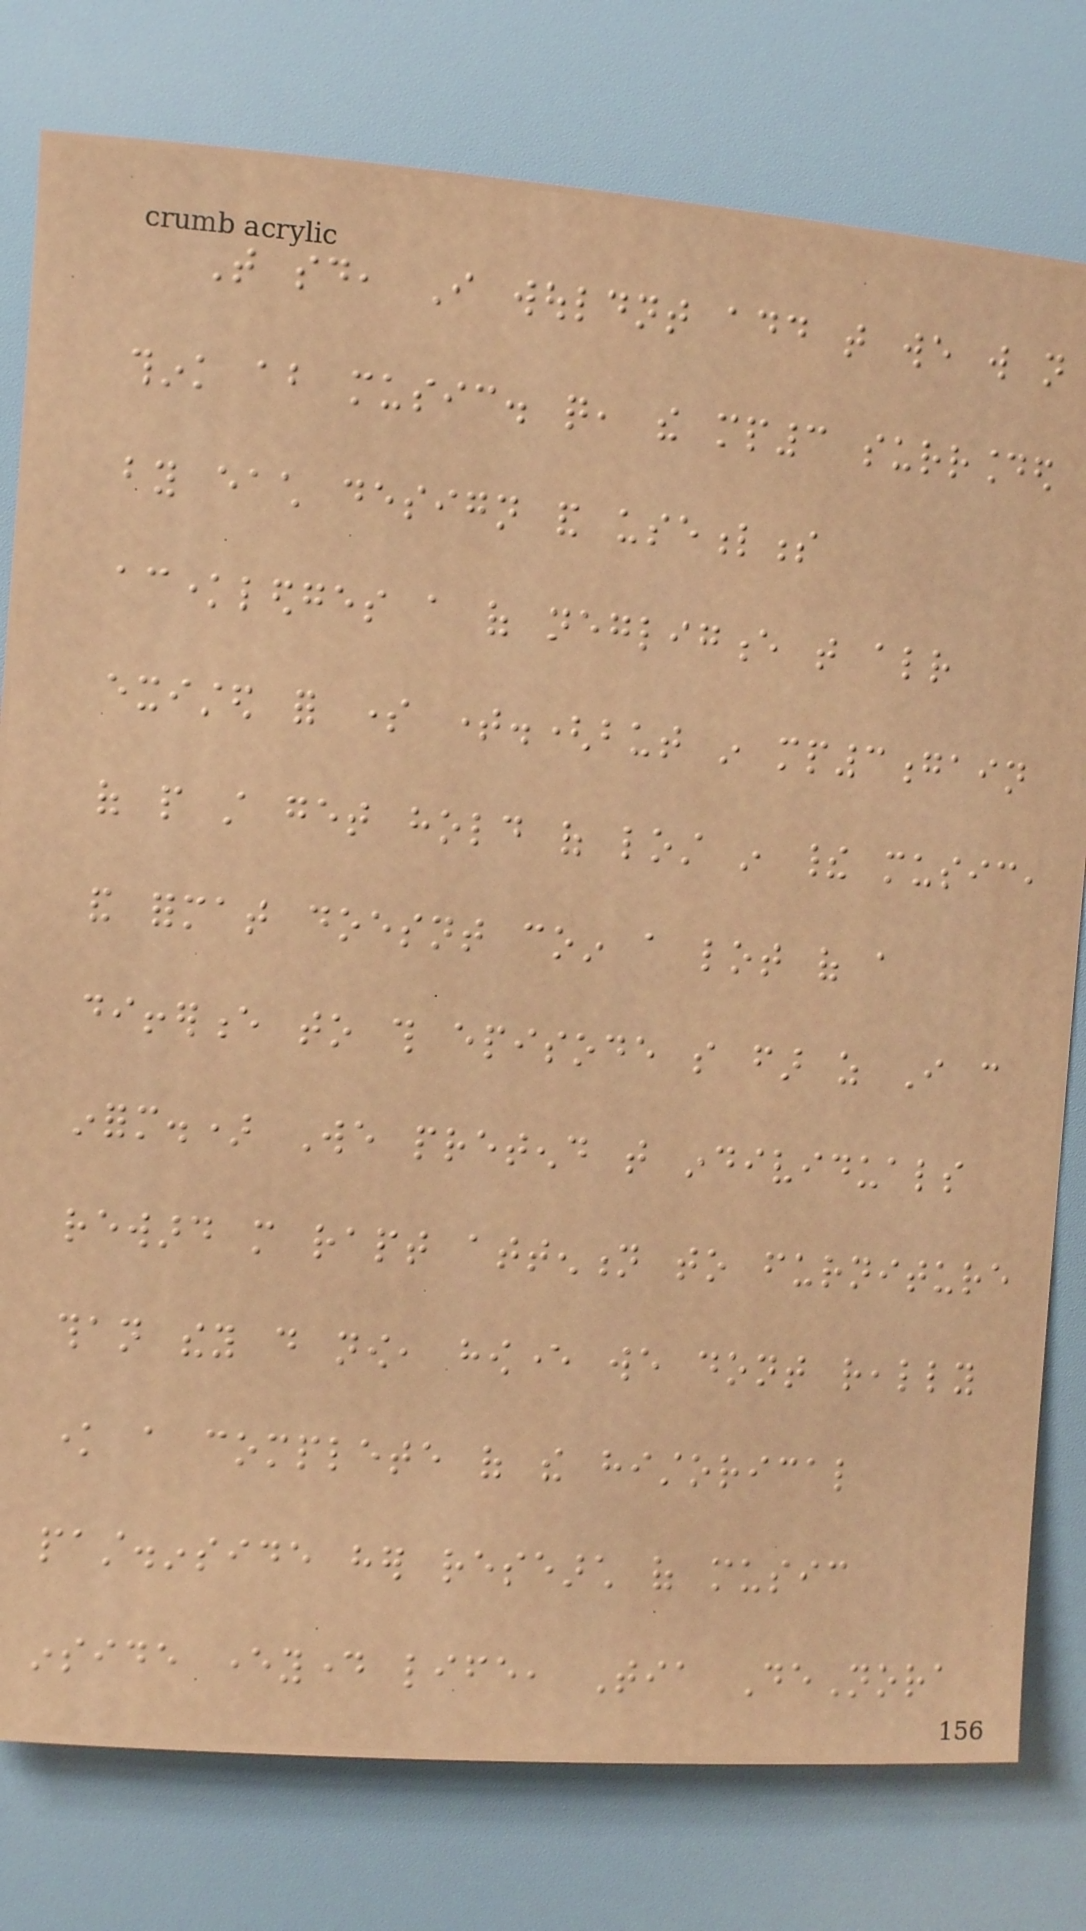That said, I wouldnt add that we will not
think about music. quite, the mp3 surrounded
by each design and usefulness
acknowledges a of negligence that already
existed for some time.(but in mp3gain
of people still get hold of lost in their music,
and format doesnt coin a lot of a
difference to this episode so far as I can
inform.) We pretend that individuals
reward more rapt attention to furniture
than they do now, however we dont really
know a complete of the historical
past.inside her research of music
inside everyday life, Tia DeNora
